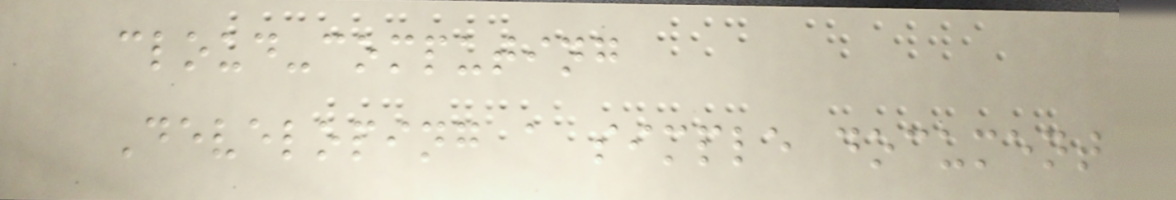cloud-computing
Developing a simple document
